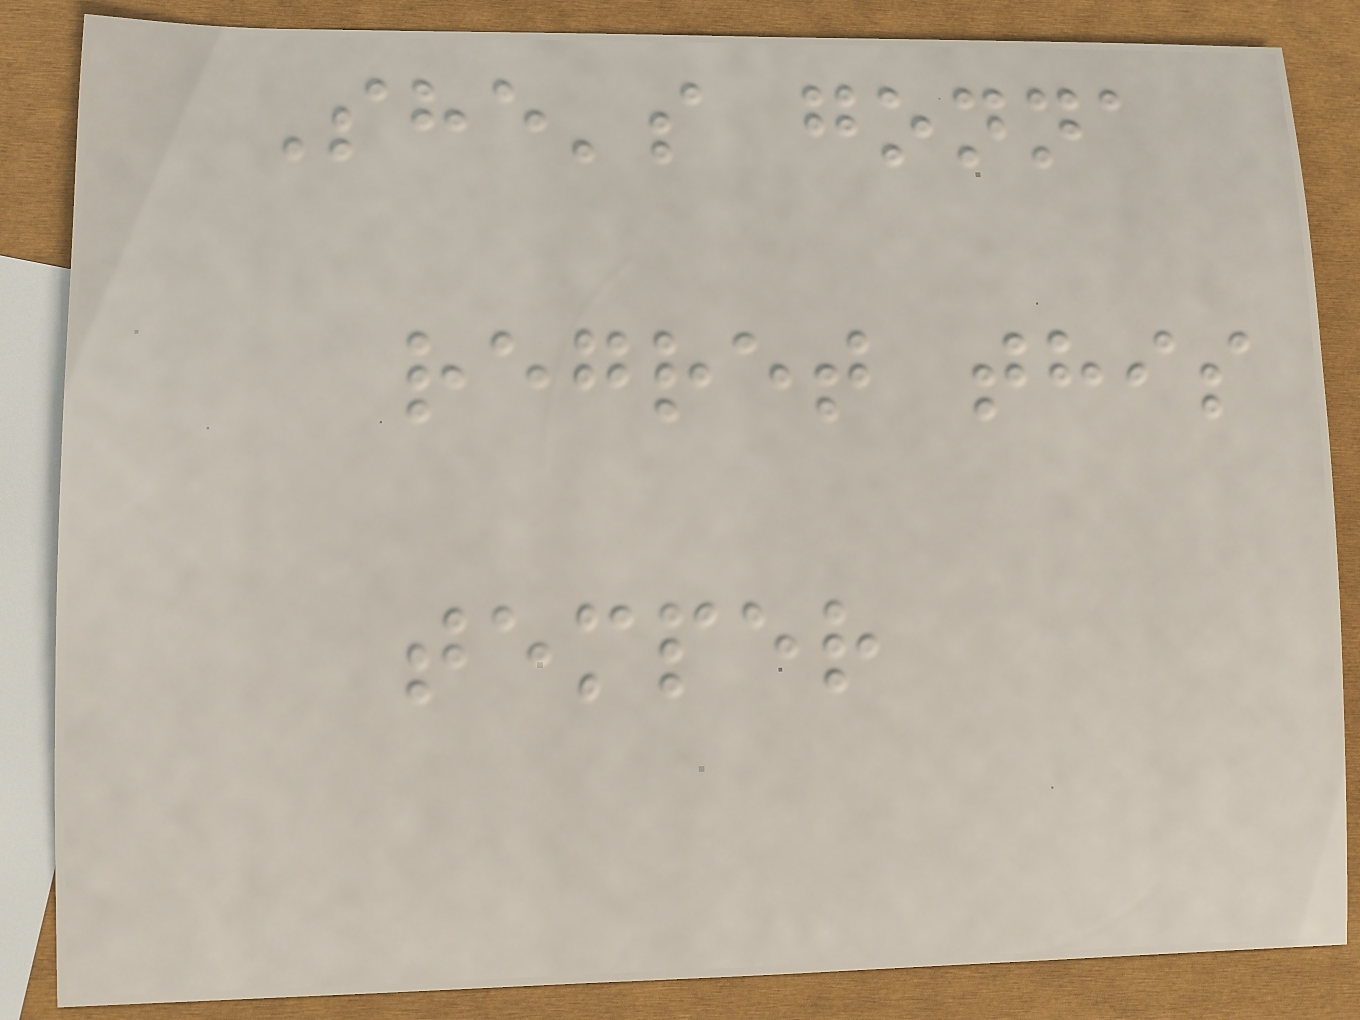She's gonna
regret this
temper
